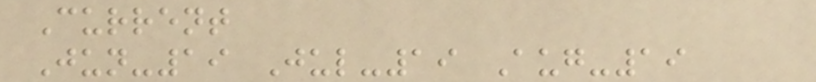Current
Jun-19 Jul-19 Aug-19
